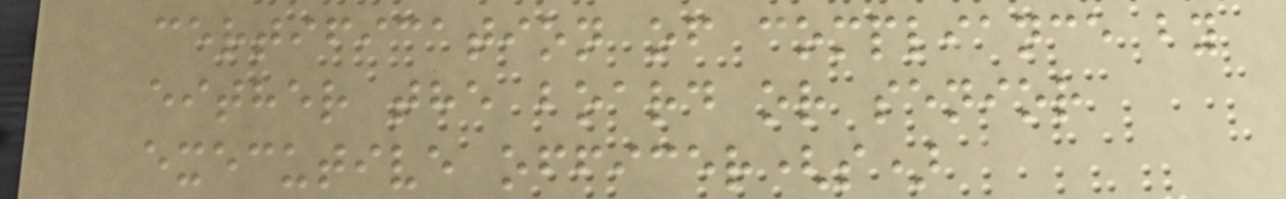certification of compliance by
either the board or senior
executive officer(s)
